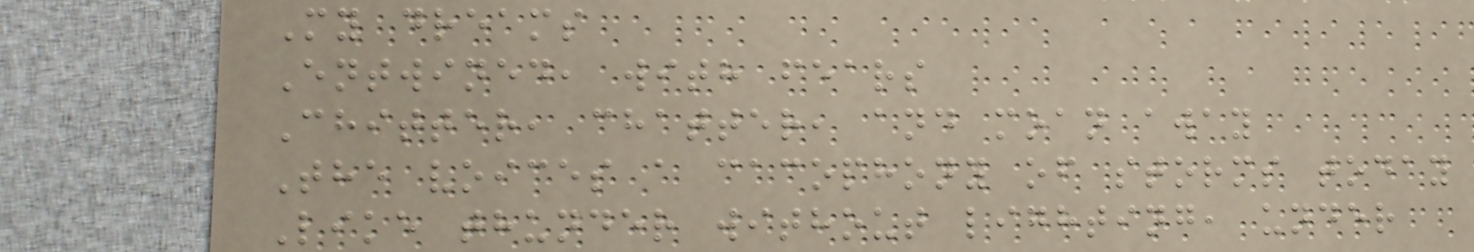My dreams
Entwined, with fears
Chitter, chatter, and moan away
The voices a cacophony of storms today
Like thunder without lighting, under
